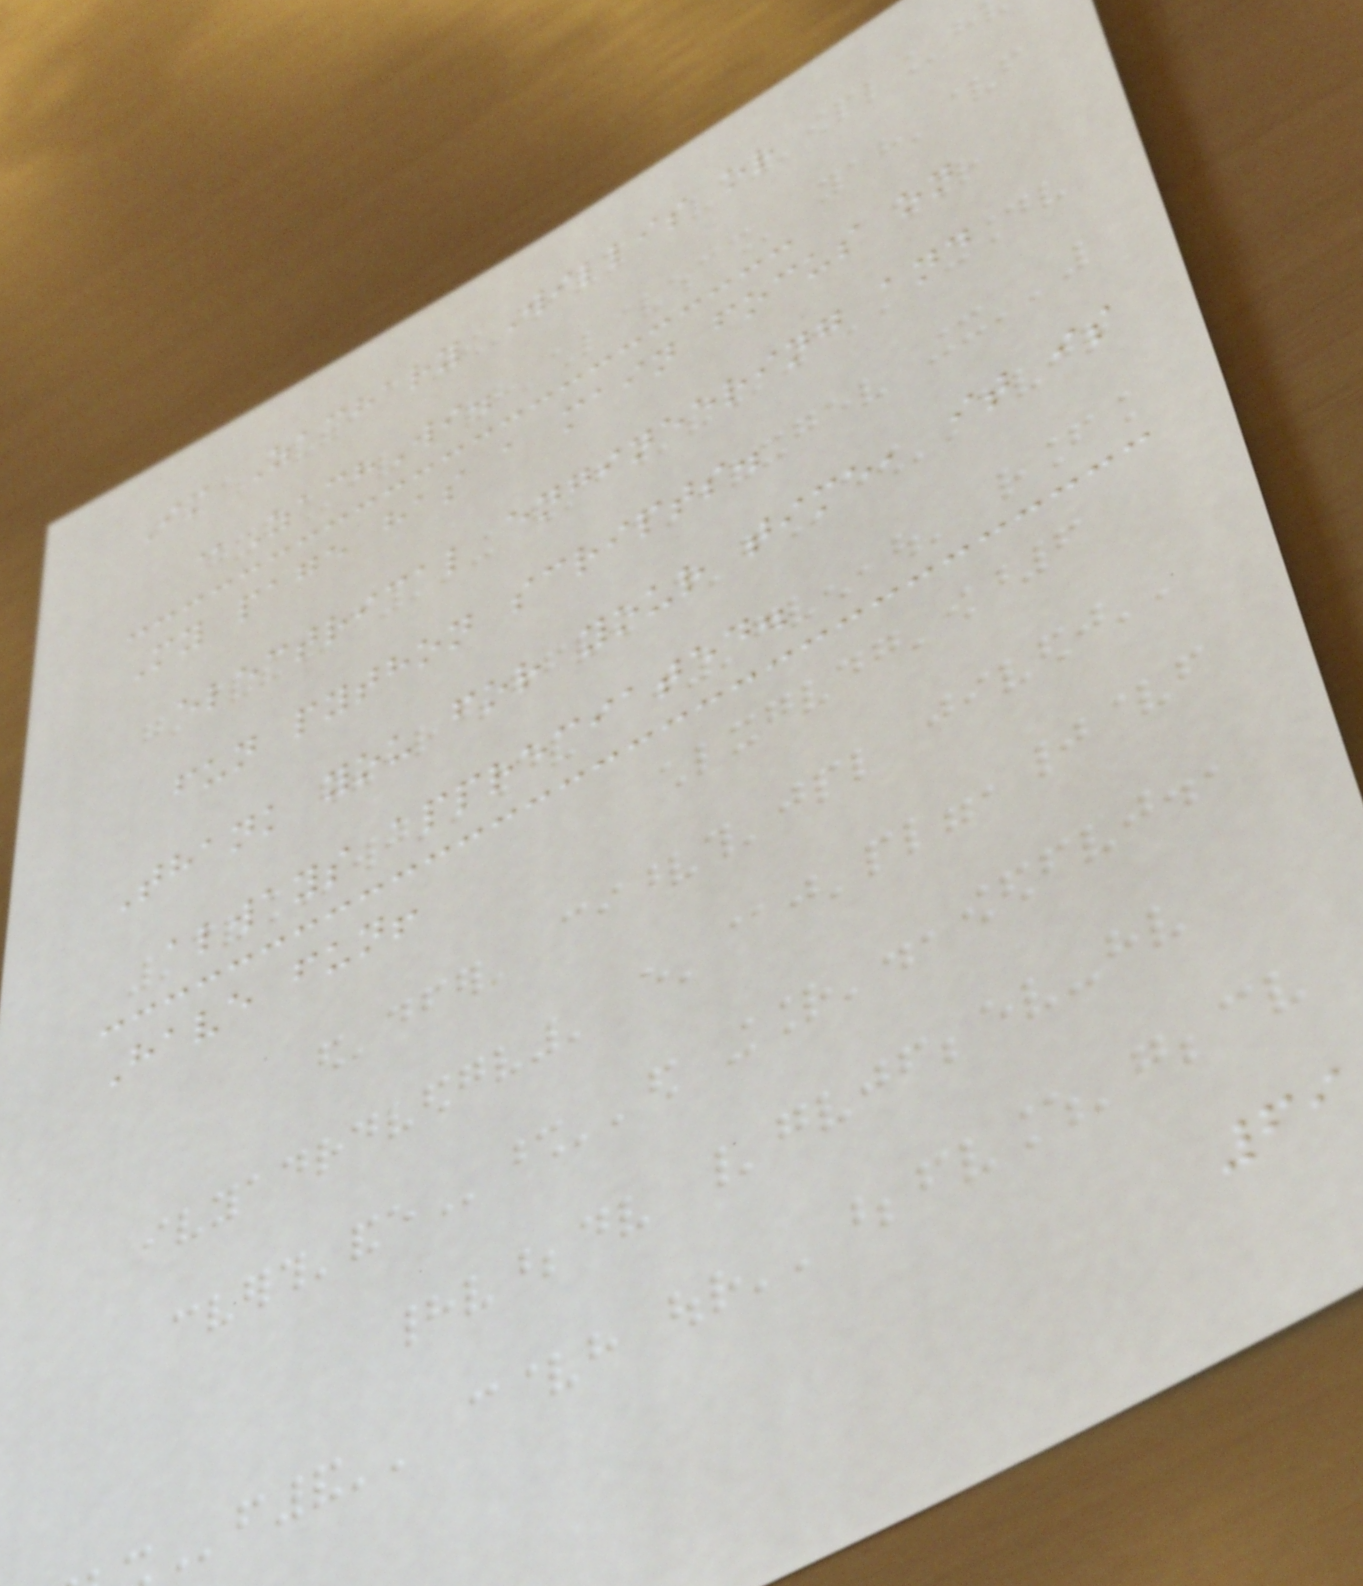Im Zachary Willis or
@ZachWi.
My page has a main focus on
electrical engineering and
fun python scripts.
Thank you for your time, it is
always appreciated.
Have fun!
69
